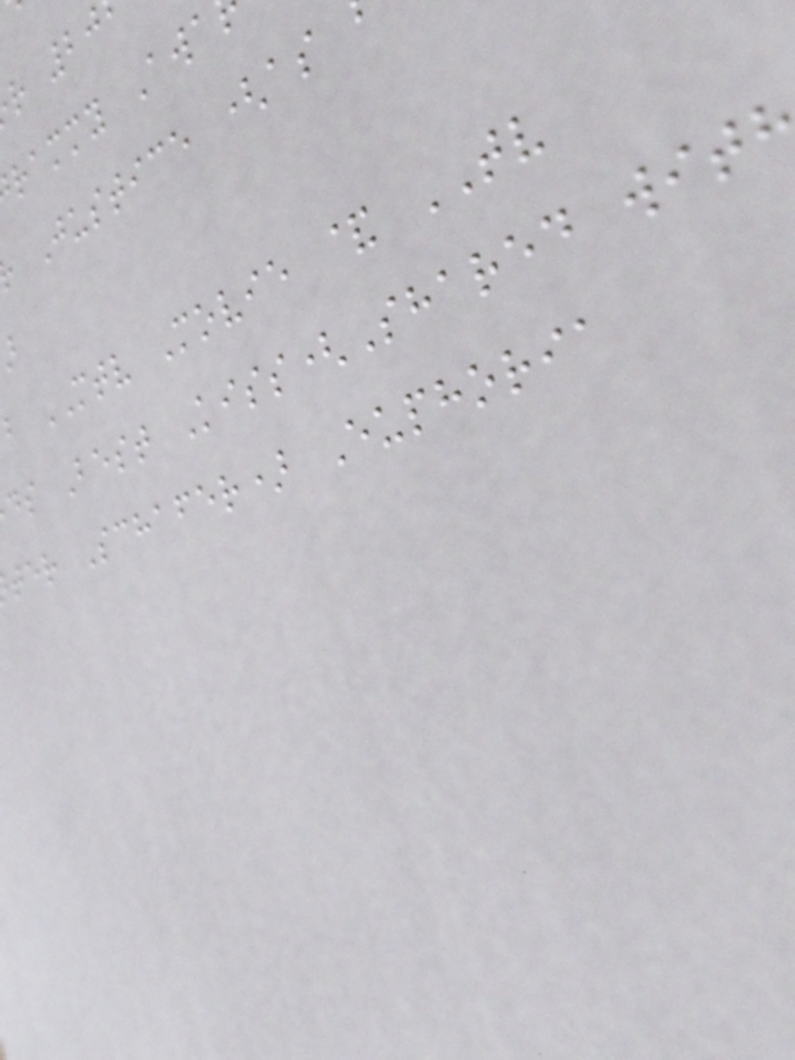rammy Awa
Justice (as
b MTV Movie & TV
ds Best Kiss(Shared wit
ter Schafer) Euphoria
